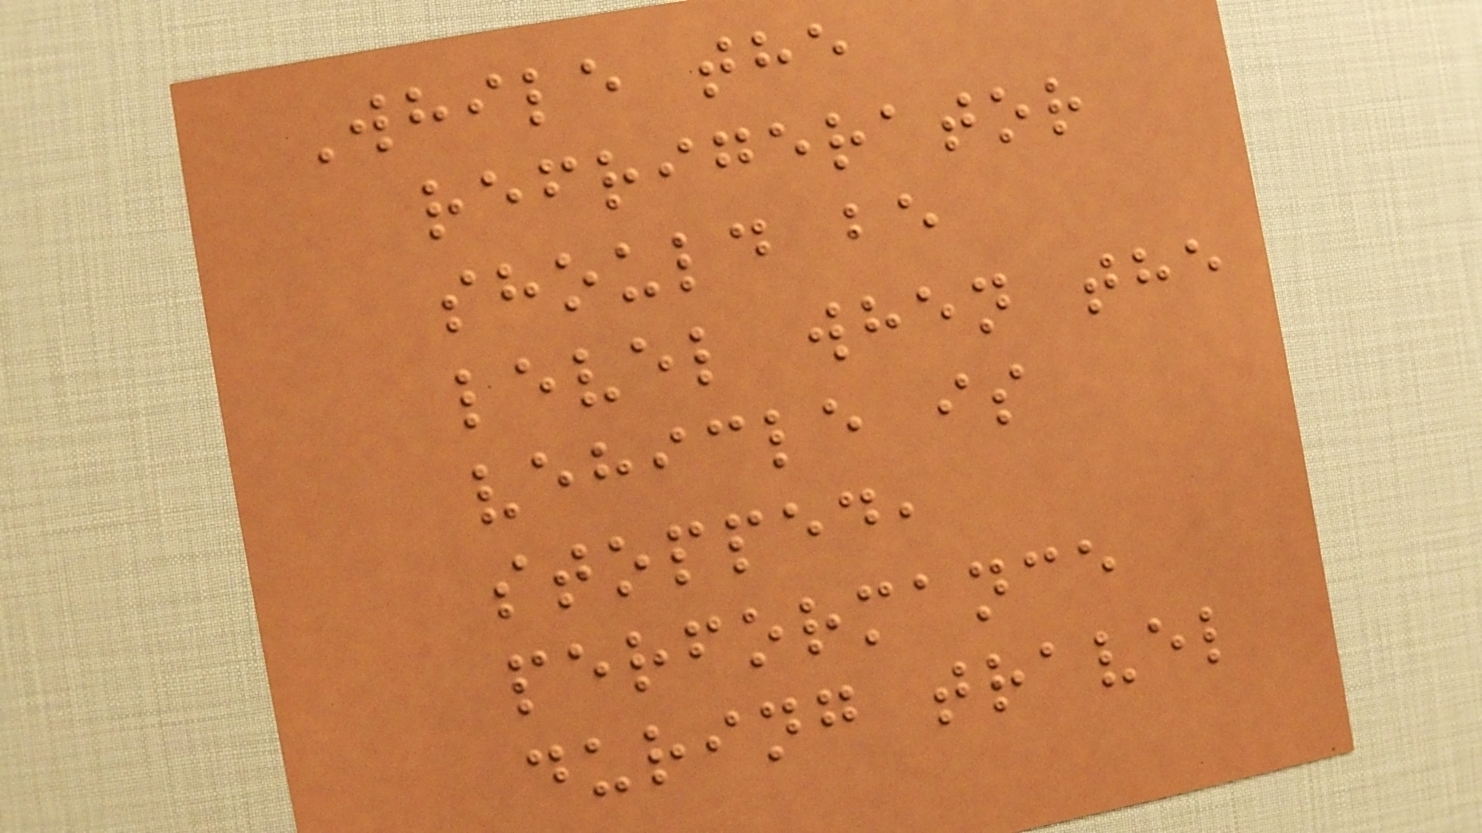While the
refrigerator
should be
level when the
vehicle is
stopped,
performance
during travel
